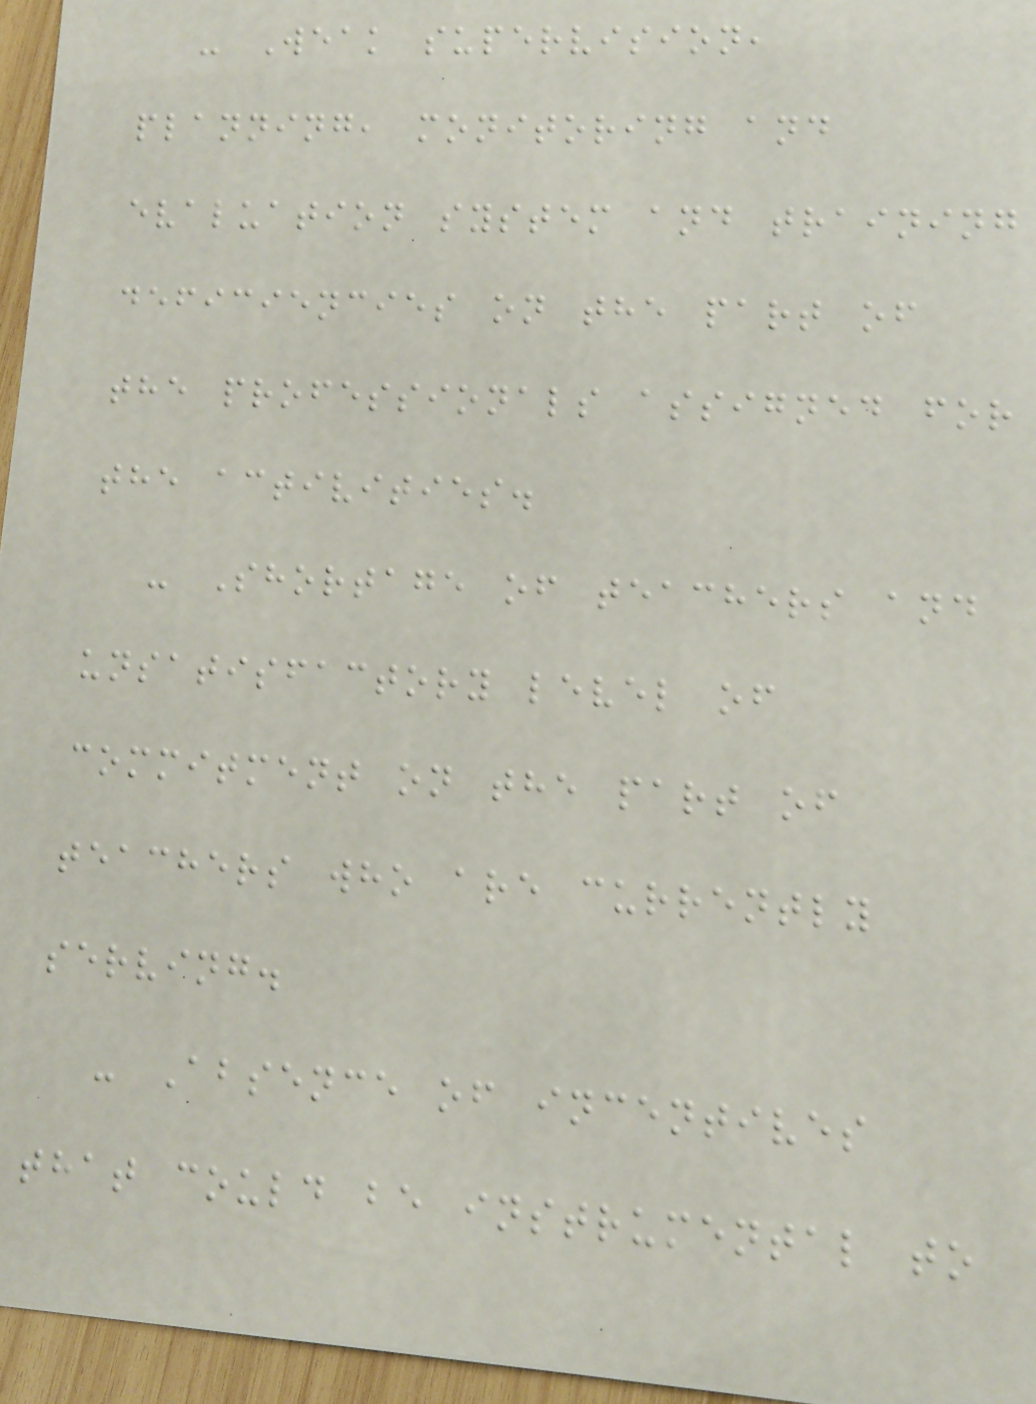- Weak supervision,
planning, monitoring and
evaluation system and training
deficiencies on the part of
the professionals assigned for
the activities.
- Shortage of teachers and
unsatisfactory level of
commitment on the part of
teachers who are currently
serving.
- Absence of incentives
that could be instrumental to
